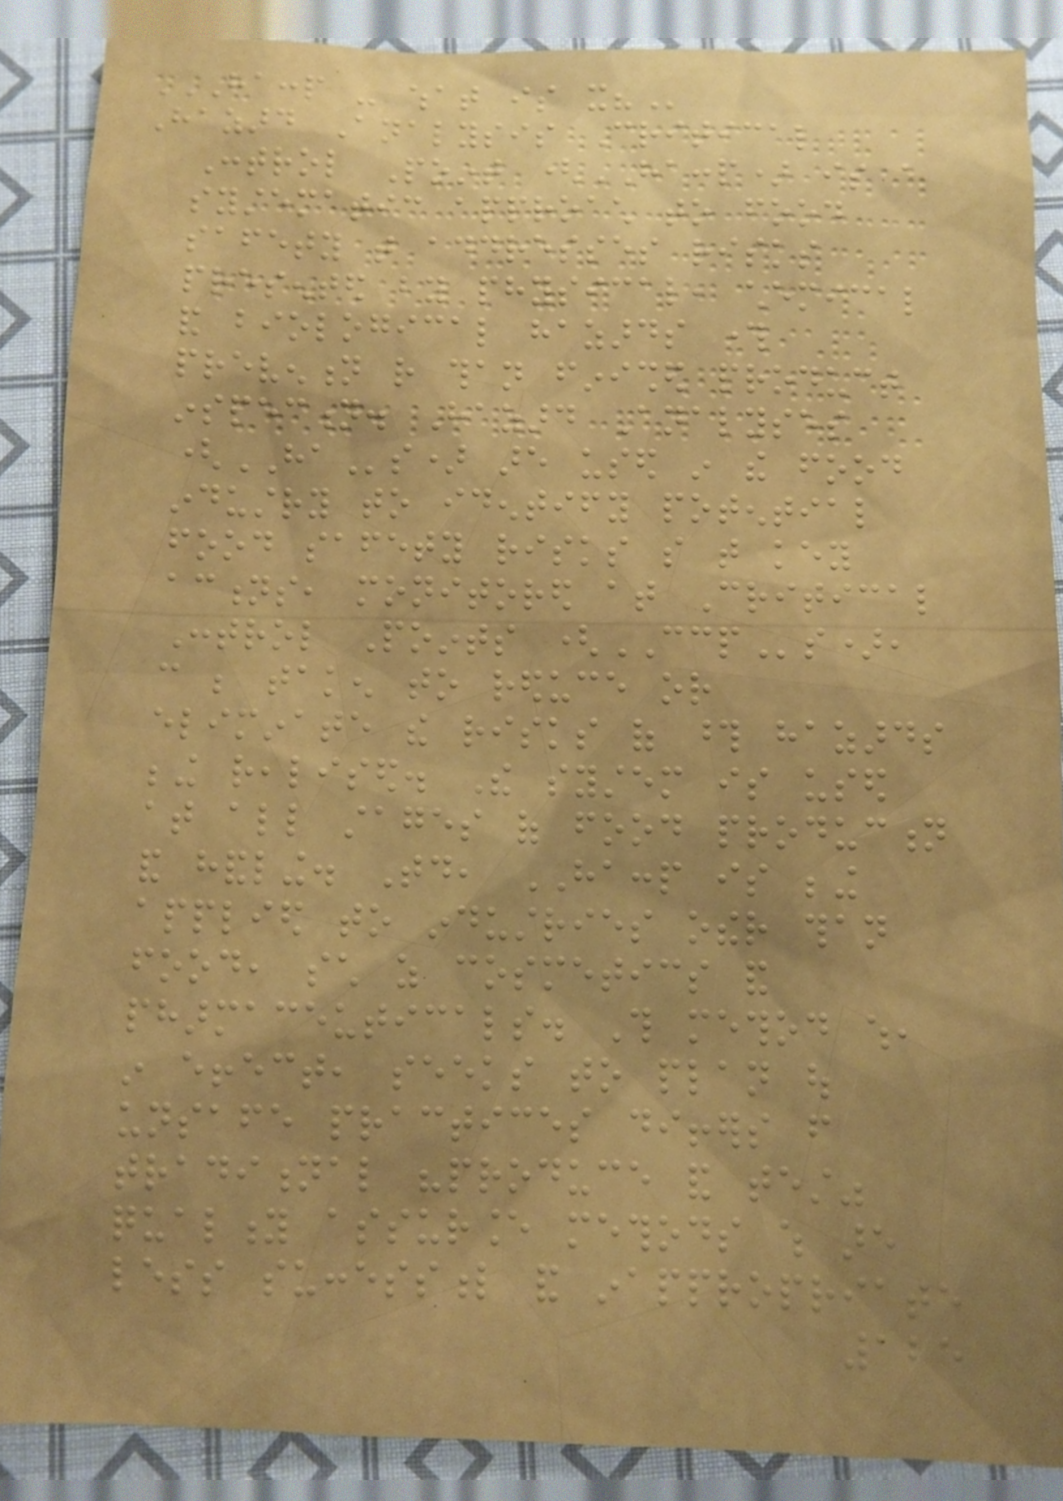HACCP - WHAT IS IT?
Hazard Analysis Critical
Control Point (HACCP) is a
systematic approach to food
safety that addresses risks
presented by physical, chemical
and biological hazards through
prevention rather than finished product
inspection. Hazard Analyses
(HAs) are used in the food
industry to identify potential
food safety risks so that key
actions, monitored at Critical
Control Points (CCPs),
can be taken to reduce or
eliminate the risks of those hazards
being realised. The system is used
at all stages of food production
and handling. Today, HACCP is being
applied to industries other than
food, such as cosmetics and
pharmaceuticals. This method which,
in effect, seeks to plan out
unsafe practices differs from
traditional "produce and test"
quality assurance methods which are
less successful and inappropriate
125
